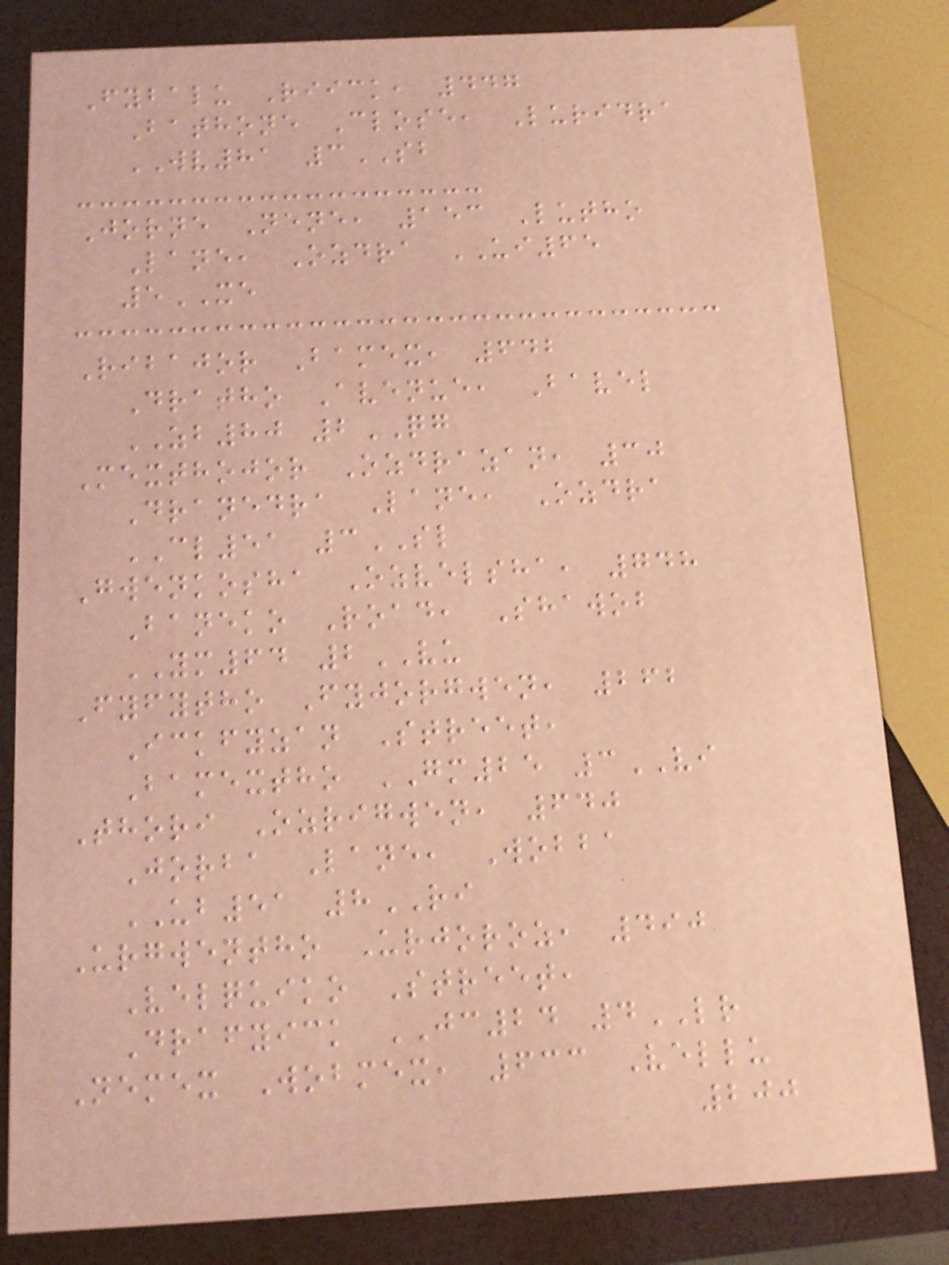Fybalu Riick, 447
Bathone Close, Luridra
WV81 3SB
Jorne Nene, 153 Lutho
Lane, Ozdra UI65
5XE
Ribajor Bamex, 642
Dratho Avenue, Bavel
ZB80 2QG
Mexthojor Ozdrazan, 30
Dranedra Lane, Ozdra
CL51 3SL
Gwenkosha Ozvelsha, 748
Baneko Road, Shawob
YM64 2VU
Fyfytho Fyjorgwen, 262
Ickfyzan Street,
Bamextho GM25 3VI
Thori Ozrigwen, 640
Jorba Lane, Wobba
UB51 8RI
Urgwentho Urjoroz, 490
Velquiko Street,
Drafyick JC24 4LR
Nemex Wobmex, 633 Vellu
200
